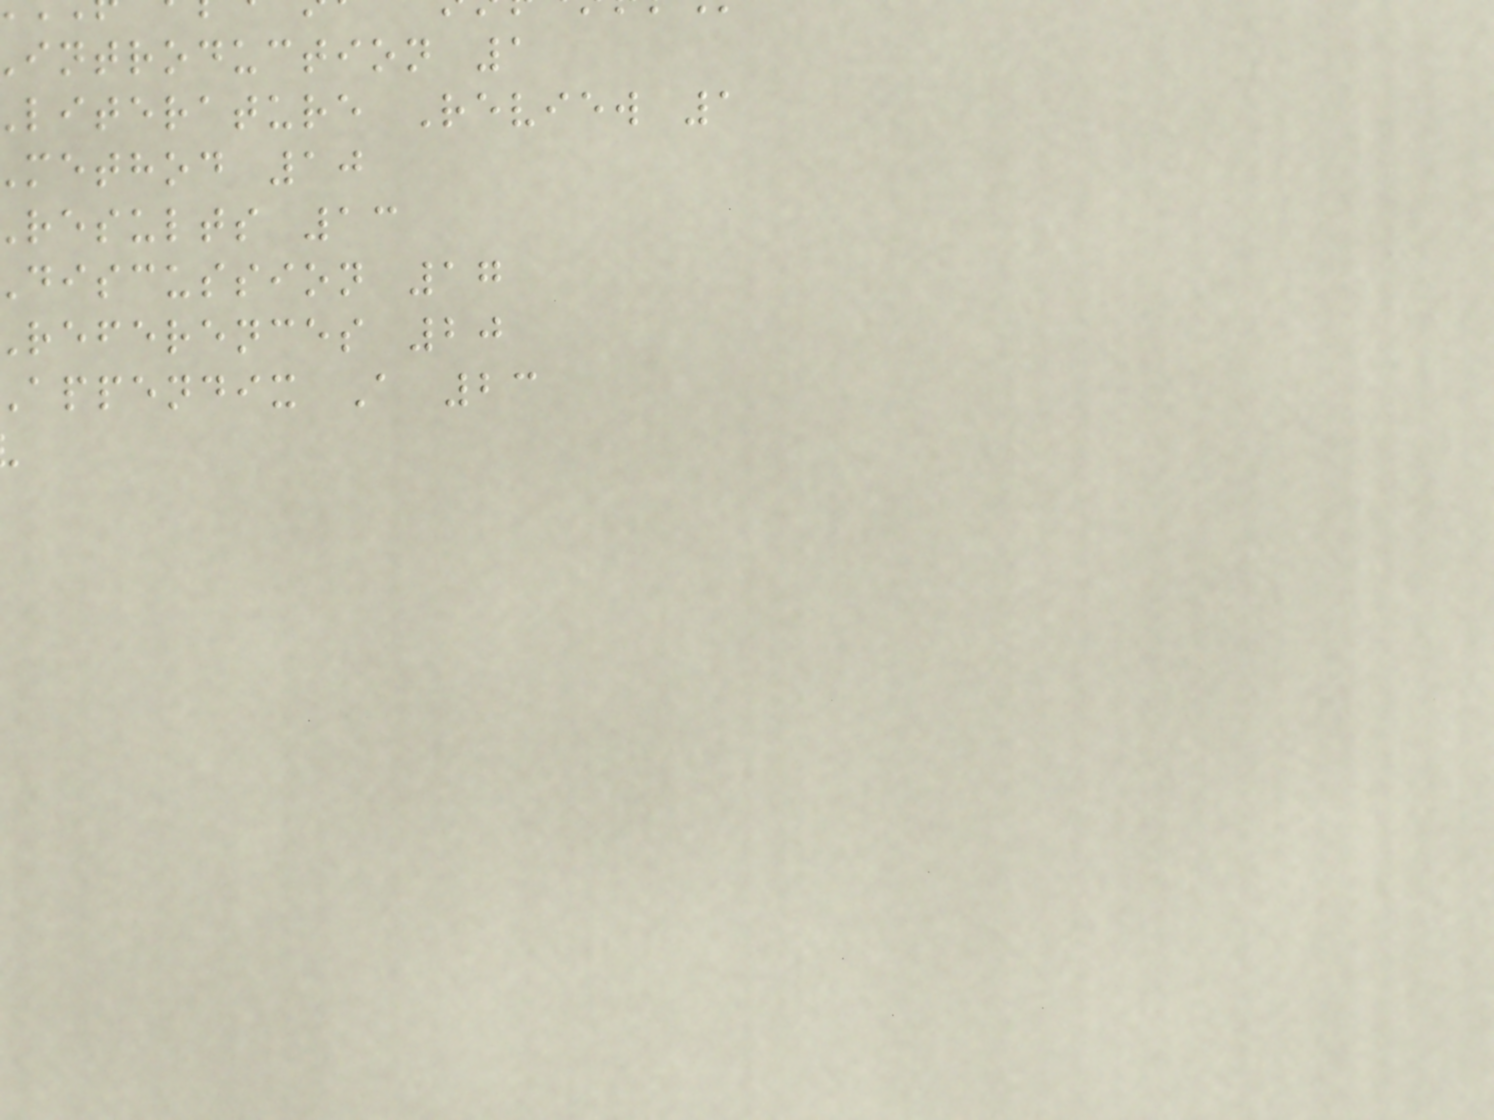introduction 1
literature Review 1
method 10
results 13
discussion 17
references 20
appendix A 23
